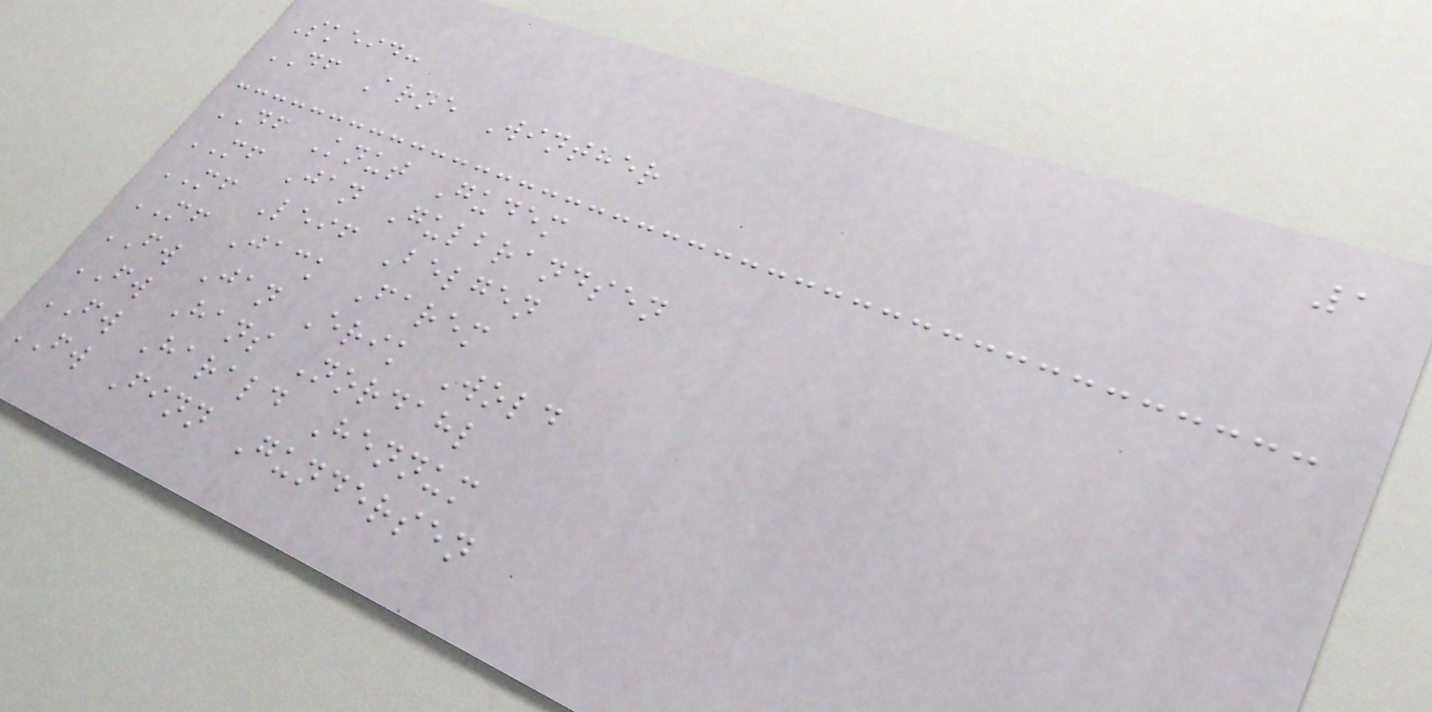1
Skeid:
DF Arne Winther
DF Knut Gudem
MF Jan Gulbrandsen
MF Leif Belgen
MF Jack Farem
FW Jan Erik Wold
FW Hans Nordahl
FW Harald Hennum
FW Finn Gundersen
